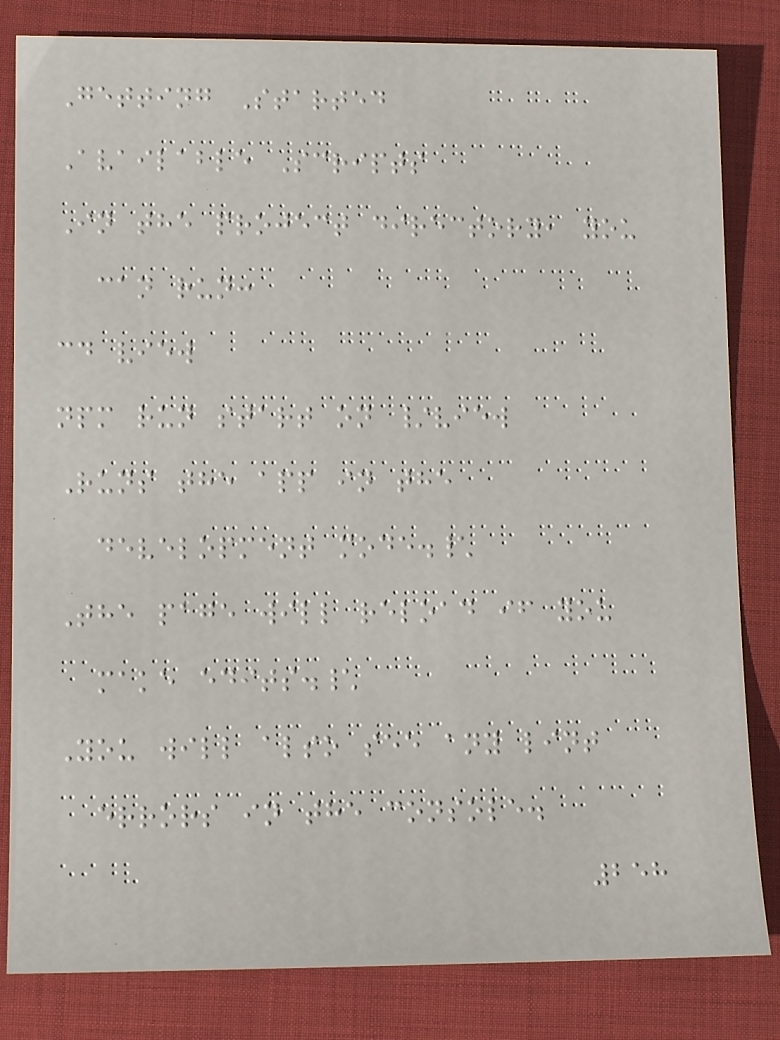Getting Started
Available Scripts
In the project directory, you
can run:
cd view
npm run start on /view
Runs the app in the
development mode.\
The page will reload if you
make edits.\
You will also see any lint
errors in the console.
258
